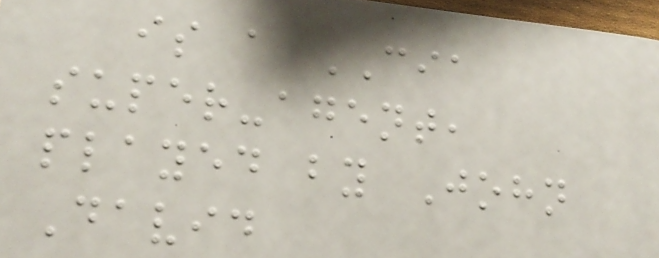is a CIA
super-agent,
played by John
David
